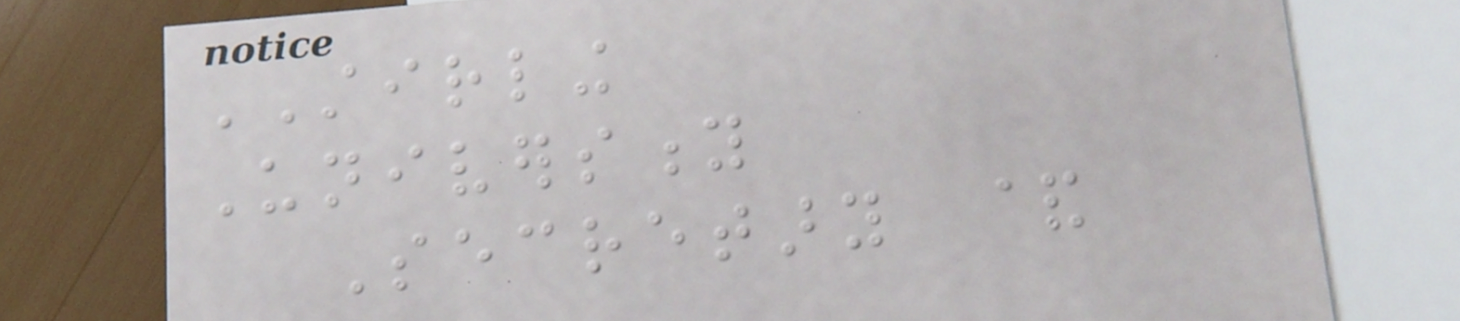STIRLING
University
Secretary &
